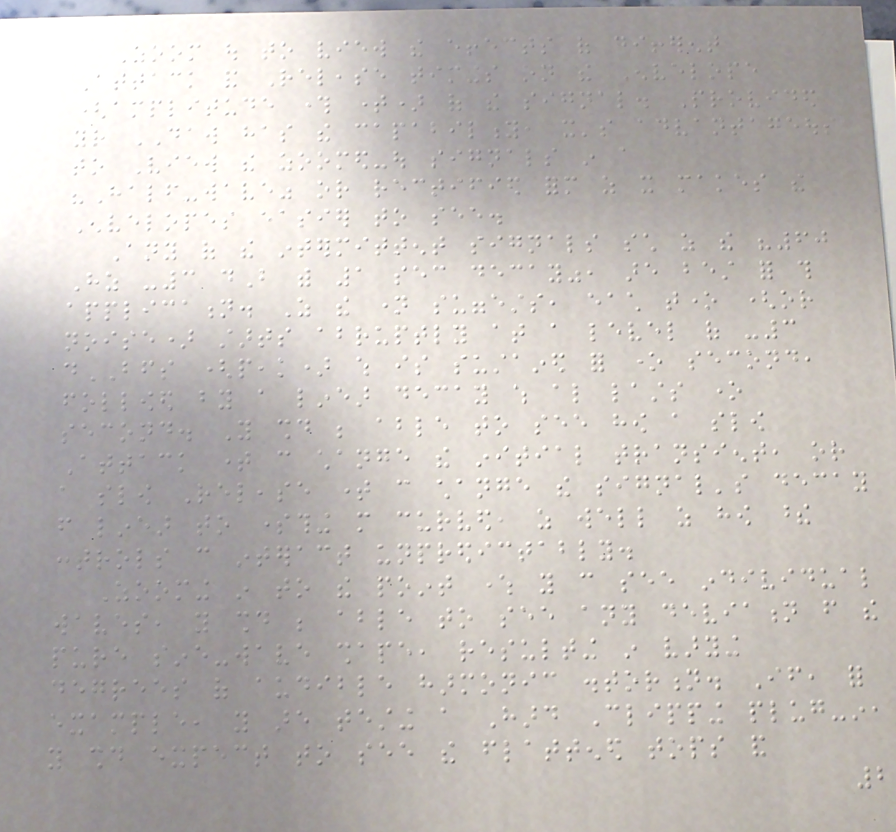Zoom out to view the effects of different
Attack and Release timings on the Envelope
(amplitude through time) of the signal. Provided
your DAW has the capability, it's advantageous
to View the zoomed-out signals in a
"Half-wave" or rectified form as it makes the
Envelopes easier to see.
Any of the intermittent signals such as the "60
Hz -3 dB with 1 sec decay", are best for this
application. As the name suggests, each tone (or
noise) starts abruptly at a level of -3
dBFS (peak) which is sustained for one second,
followed by a linear decay which also lasts one
second. You should be able to see how a slow
Attack time can change the initial transient, or
a slow Release time can change the signal's decay
from linear to something more curved, as well as how these
controls can interact unpredictably.
Zooming in to the point where you can see individual
waves, you should be able to see any deviation from the
pure sine-wave shape, resulting in varying
degrees of audible harmonic distortion. If, for
example, you are testing a Hard Clipping plug-in,
you should expect to see the flattened tops and
2
